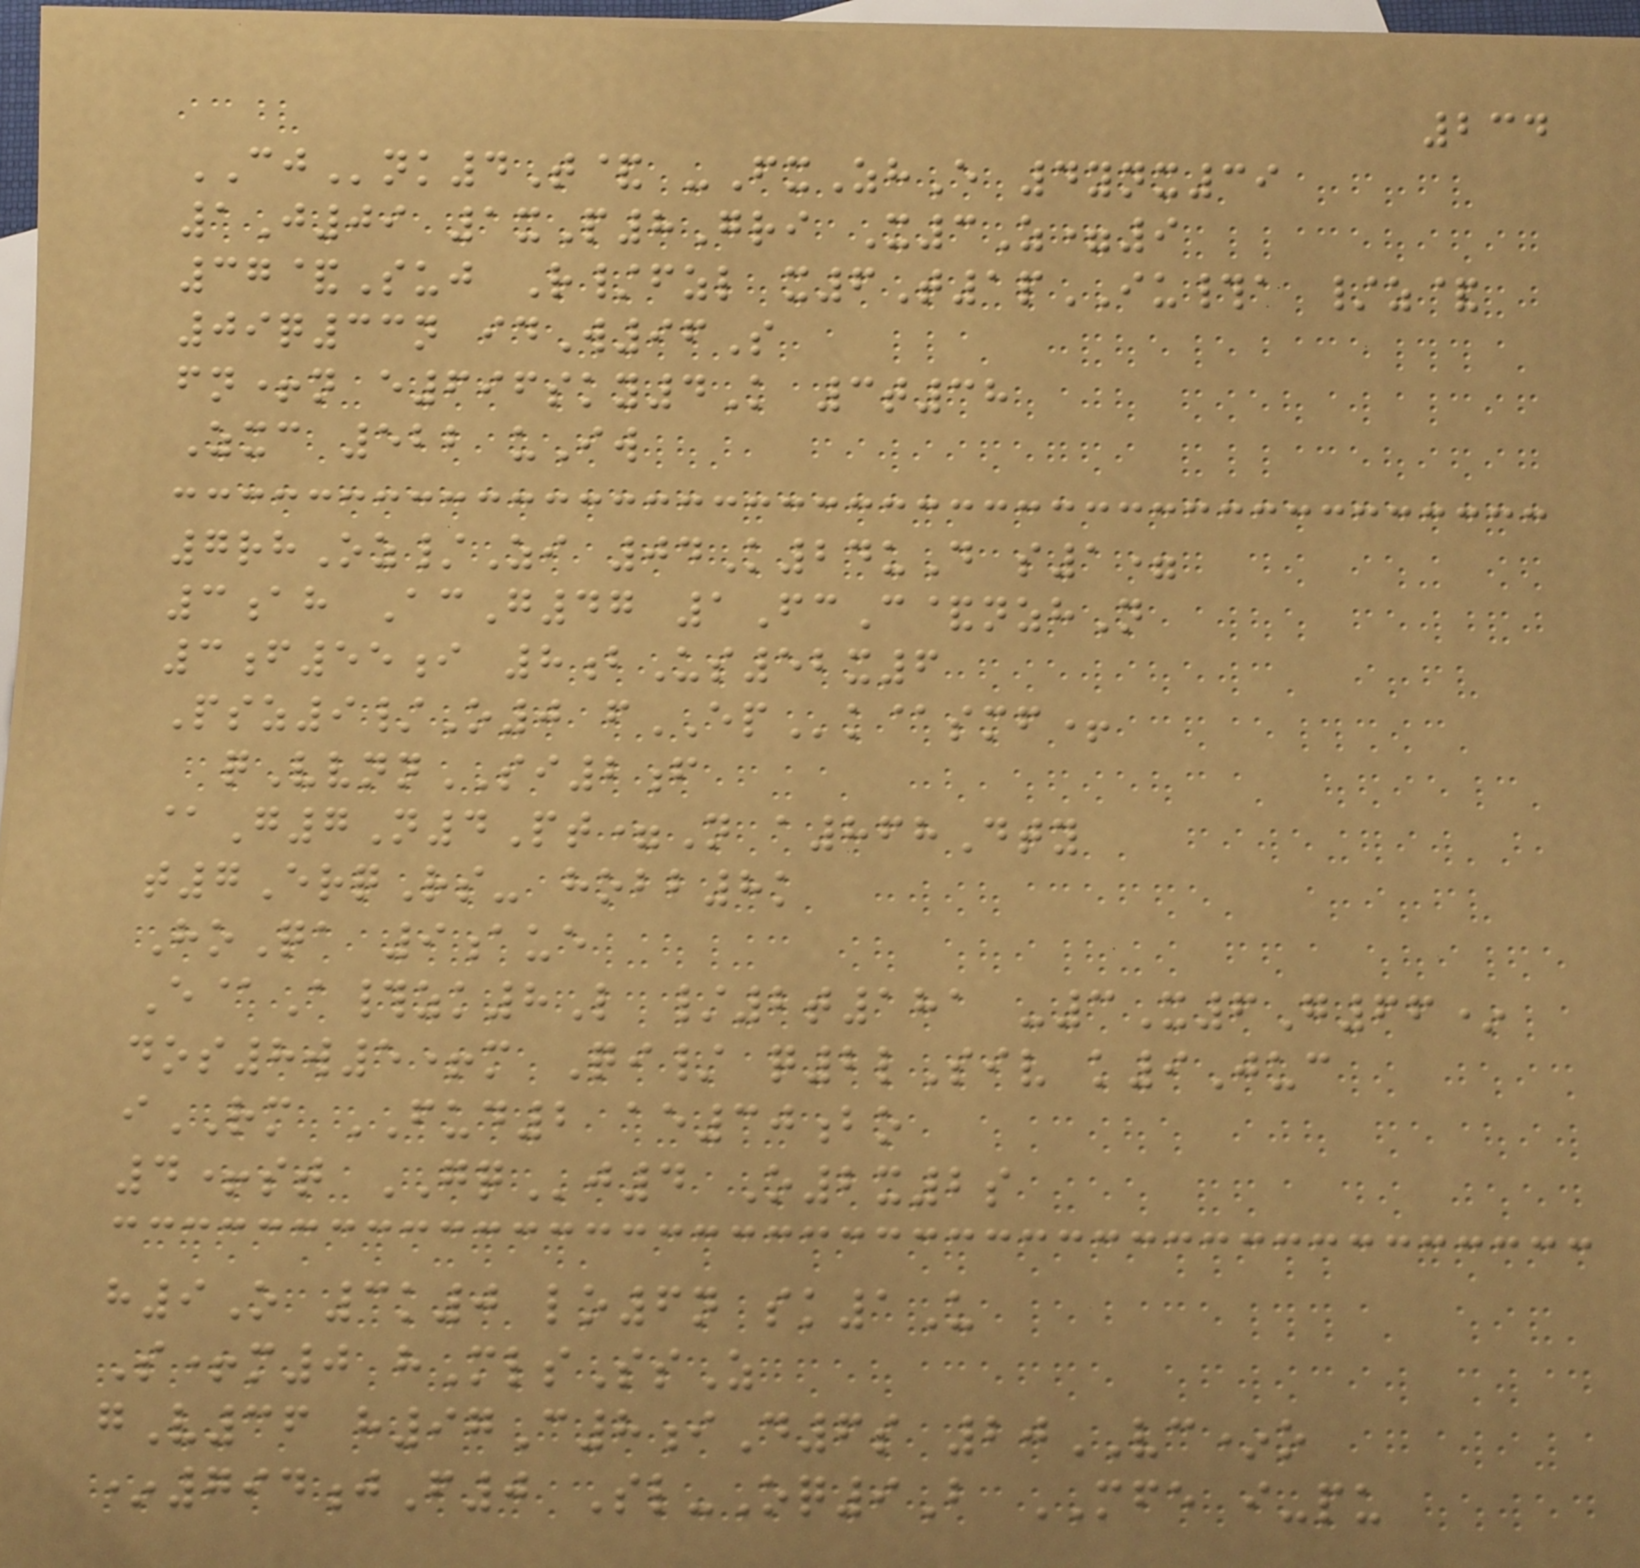234
CJnk4T& -FxZhE 4ynx39
1J09 1xP8Gri X3Z=9
37&Suj R/fzl x6T1pIU#a /z&
09q33n idW96S
fn+n e696sky4K 3t38
Zxc 522 uIw
7rhOz/Zi 04K24uD s1=
3ah AcG47 1FcC&nzhN
3f55i 8bUs52x6
Psz9/O0 fEPk@smf+
qVvnnSI2f
@G7N4Pt=N a868Dty
t7ErqRs- hobb8k
HoQa 9aue
E@A#zk8L /2t181 -3X6G66*
dos8w5+m Qi/ q2lSiv k9Juc
iRM FUD2 ae30bo
4+st GQj4 O2x2s
h9O 3k0 lo6n sk1U
S+m0 hMlsSsZ
gV36 h97C8iD6s 20VC*o
*794jF0 Sl-Oq9B MFE i-pu
